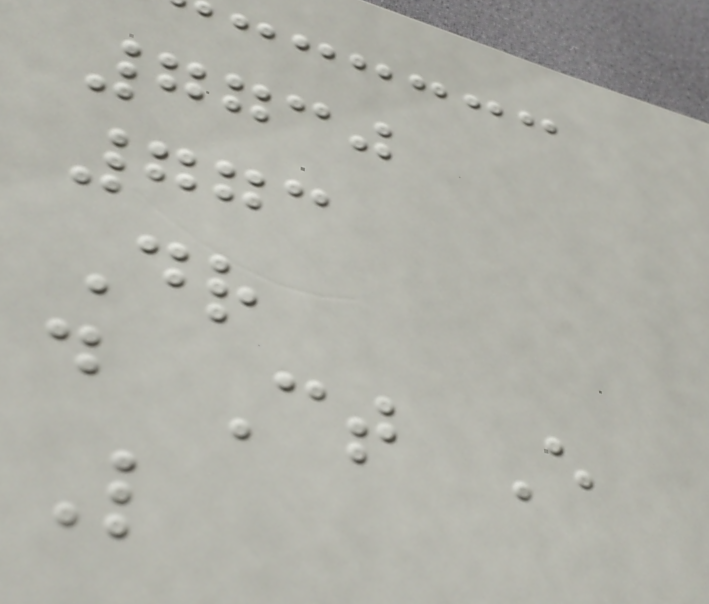7730
773
Dr
d Ct E
L
